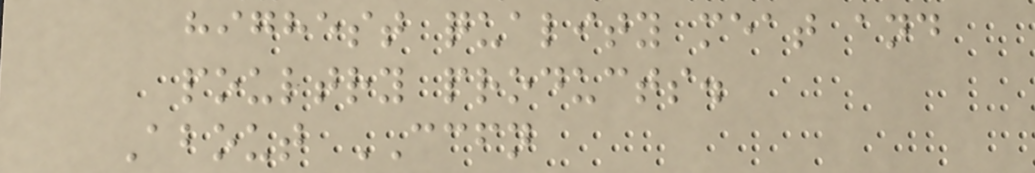highest quality meat and
poultry products.
About CCFN
